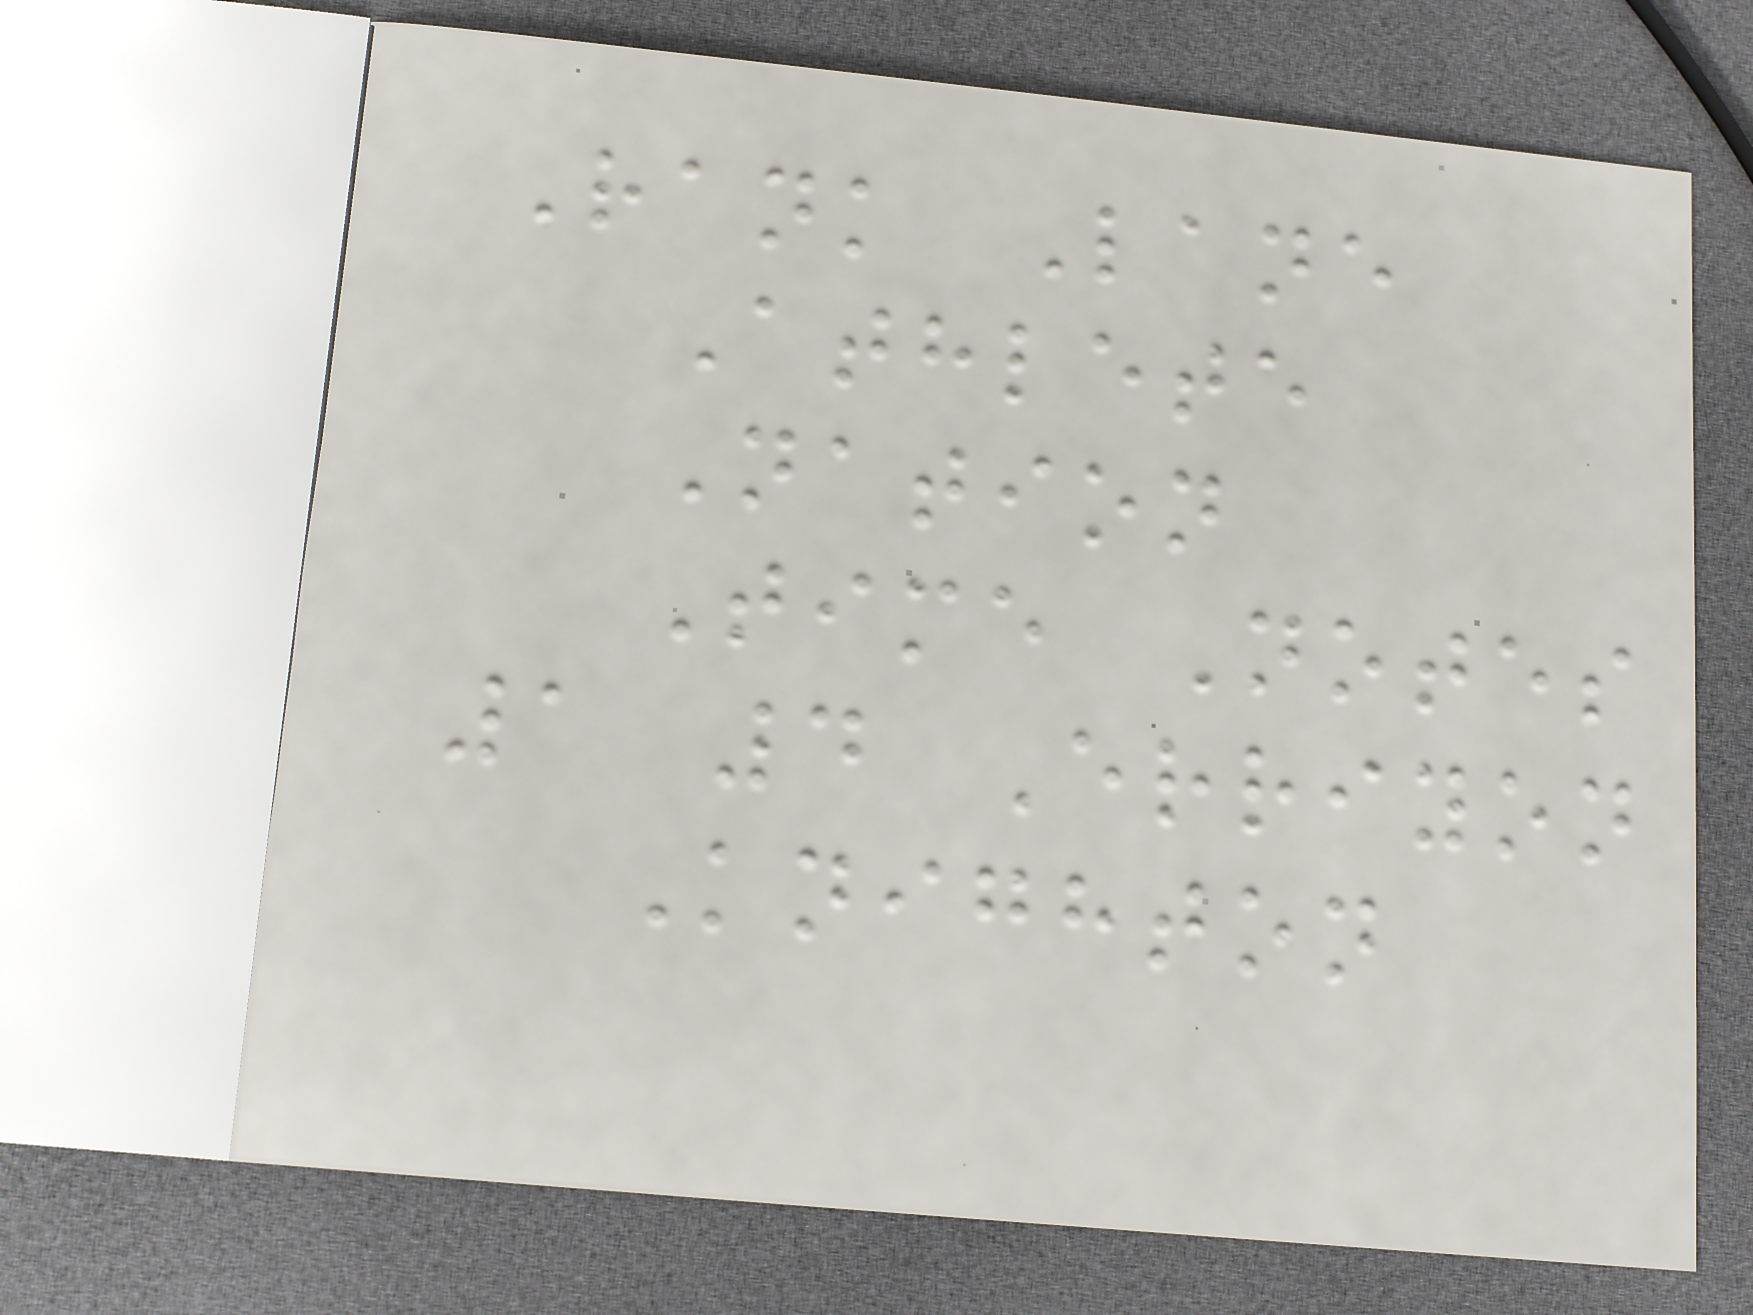Rank Lane
Athlete
Nation
Time Notes
1 4 Erriyon
Knighton
